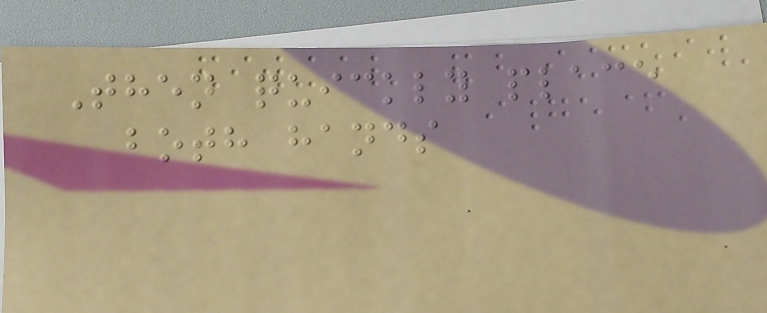Then quickly place
both hands
